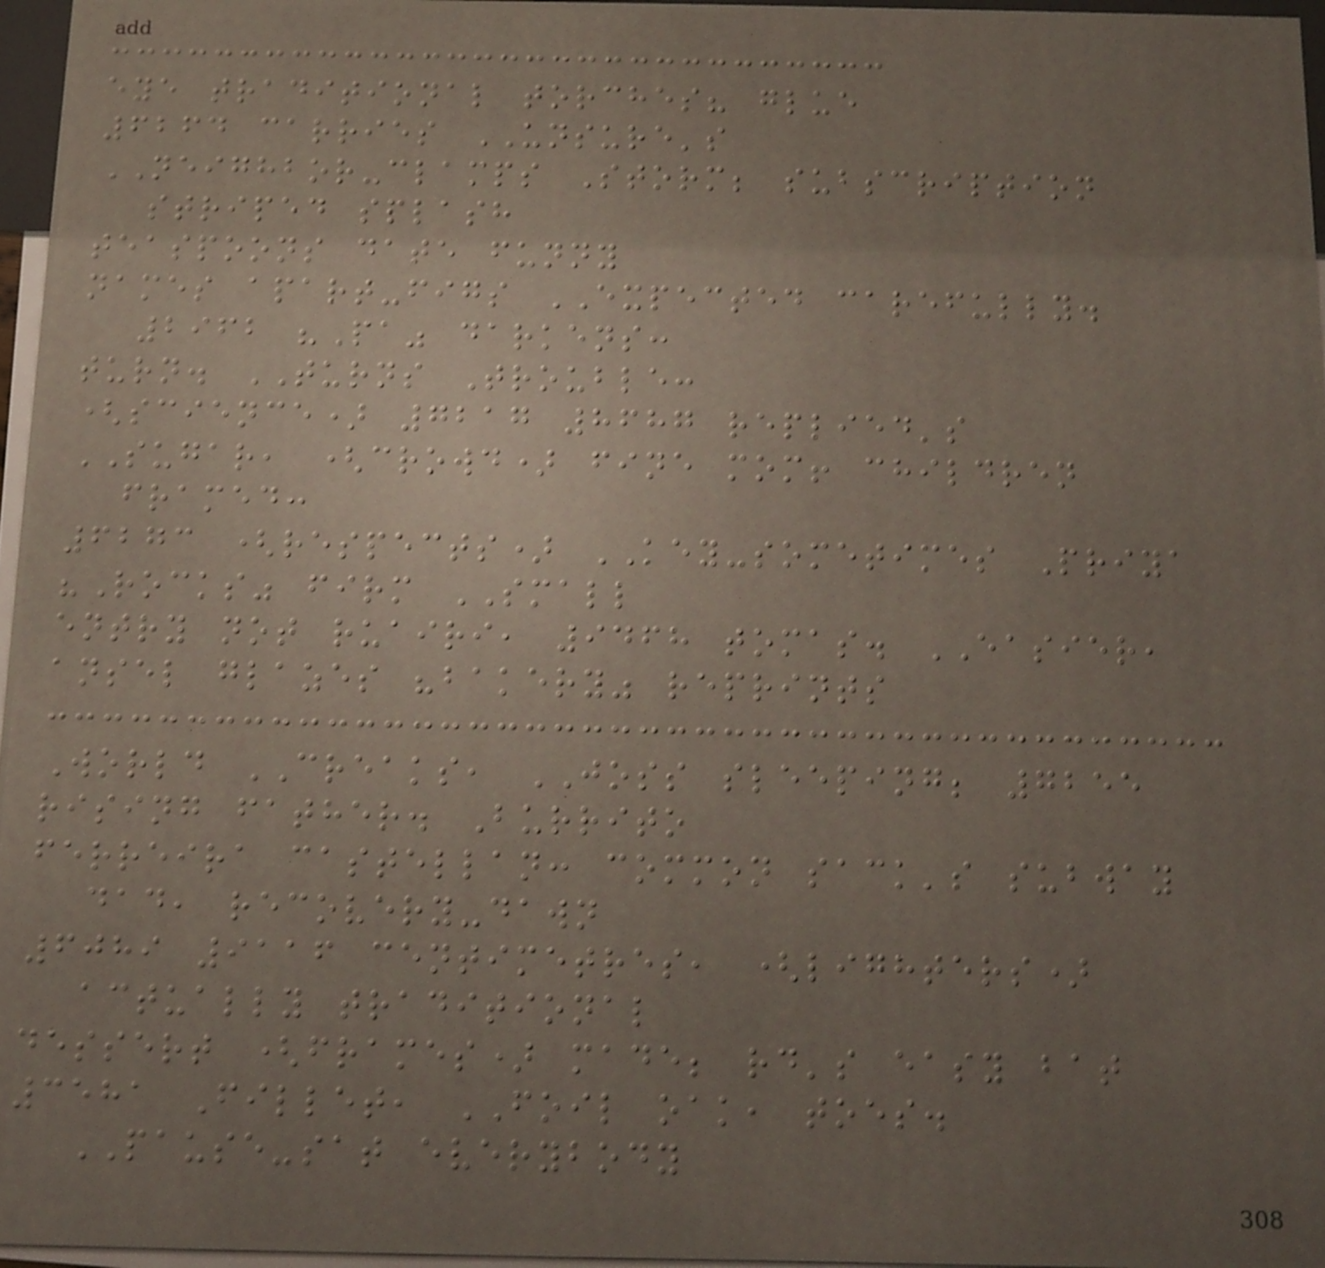eye traditional torches? glue
6264 carries UNSURE's
NEIGHBOR-clamps Storm; subscription
striped splash
teaspoons date funny
names apart-figs EXPECTED carefully.
2962 "Pa" darkens:
turn. TURNS Trouble:
(science) 7217 8687 replied's
SUGAR, (crowd) fine mom! children
framed:
6273 (respects) KEY-sometimes Priya
"Rocks" firm SMALL
entry not ruairi, 9468 tomas. EASIER,
ansel glazes "bakery" reprints
World CREAKS, JOSS sleeping; 7255
rising father. Burrito
ferreira castellan: common sack's subway
dad, recovery-dawn
6089 9116 centimetres, (lighters)
actually traditional
dessert (frames) made; rd's easy bat
3581 Fillet, FOIL oak, toes.
PAUSE-sat everybody
